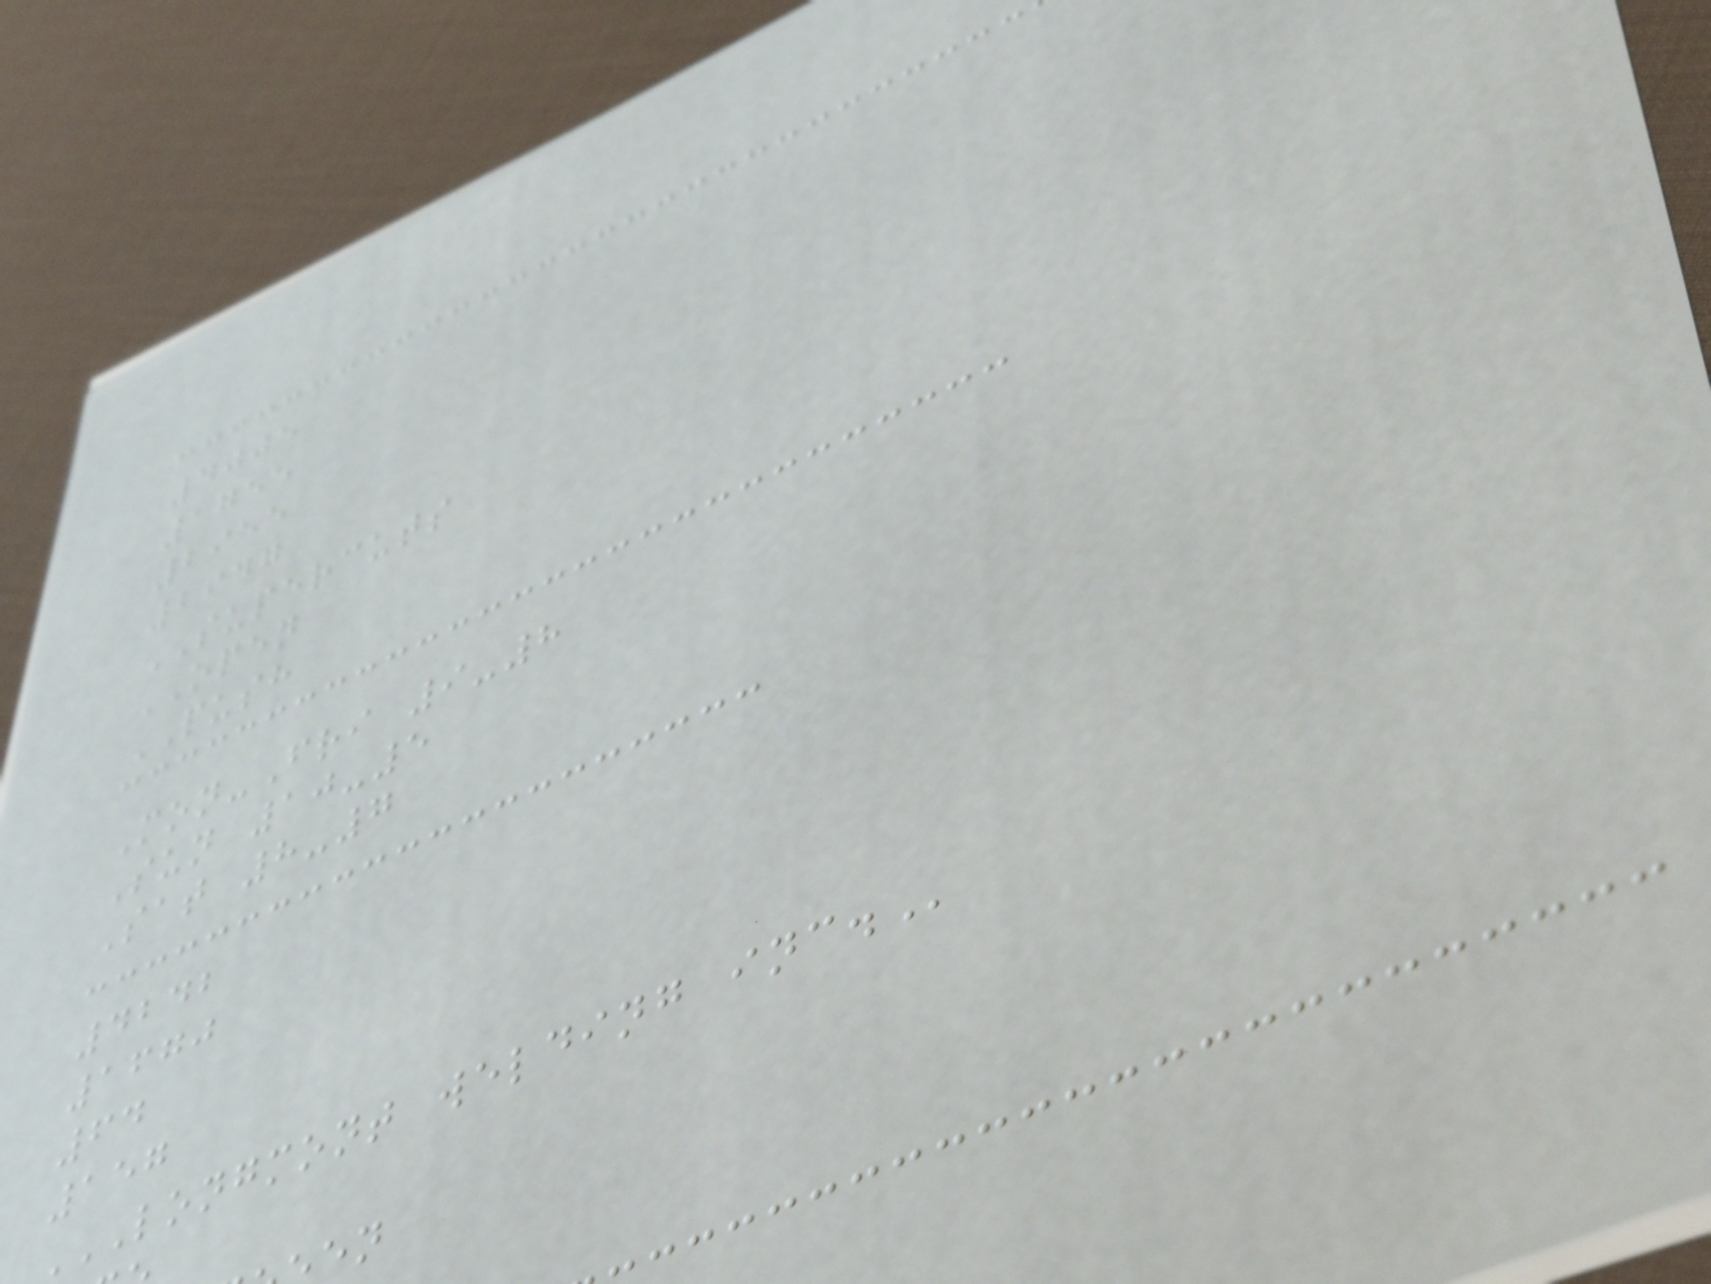4005
1755
2955
2947
SUPERCUTS
OPEN
PUSH
Mon-Fri 9-8
Sun 10-5
Sat 8-7
4242
1670
64
157
LONGMONT WELDING INC.
